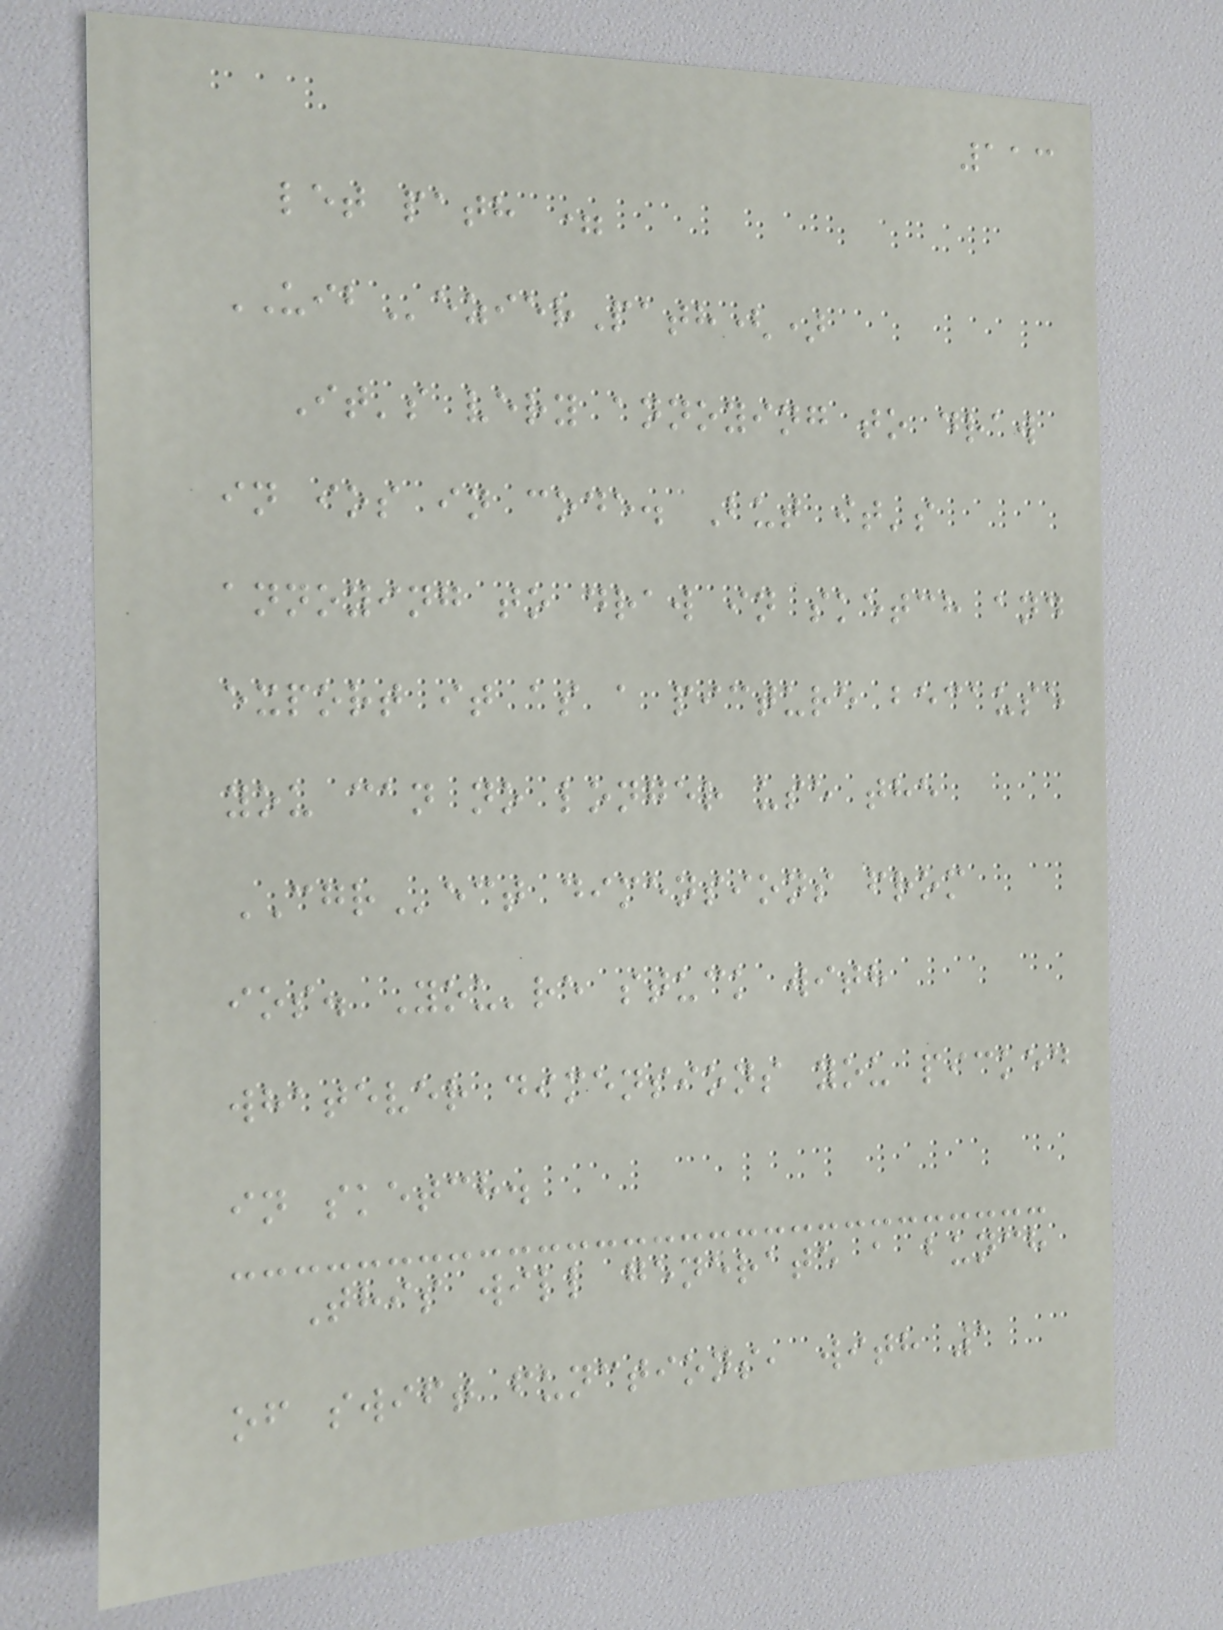113
let path =
UIBezierPath()
It's very annoying to draw
in ios in code. But it's
annoying to draw in sketch and
export it as a picture because
you can no longer use the
CGRect dimensions from
ios. You're stuck with
whatever dimensions you picked
in sketch.
This will generate a bunch
of swift functions, with 1
